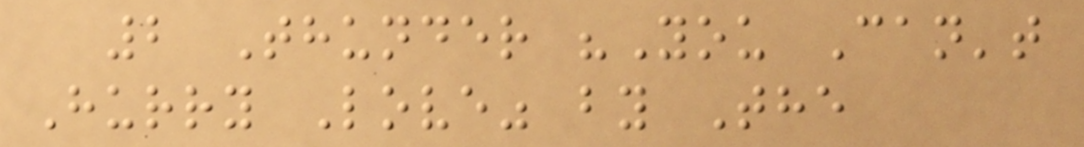2 Thunder "You Can't
Hurry Love" by The
